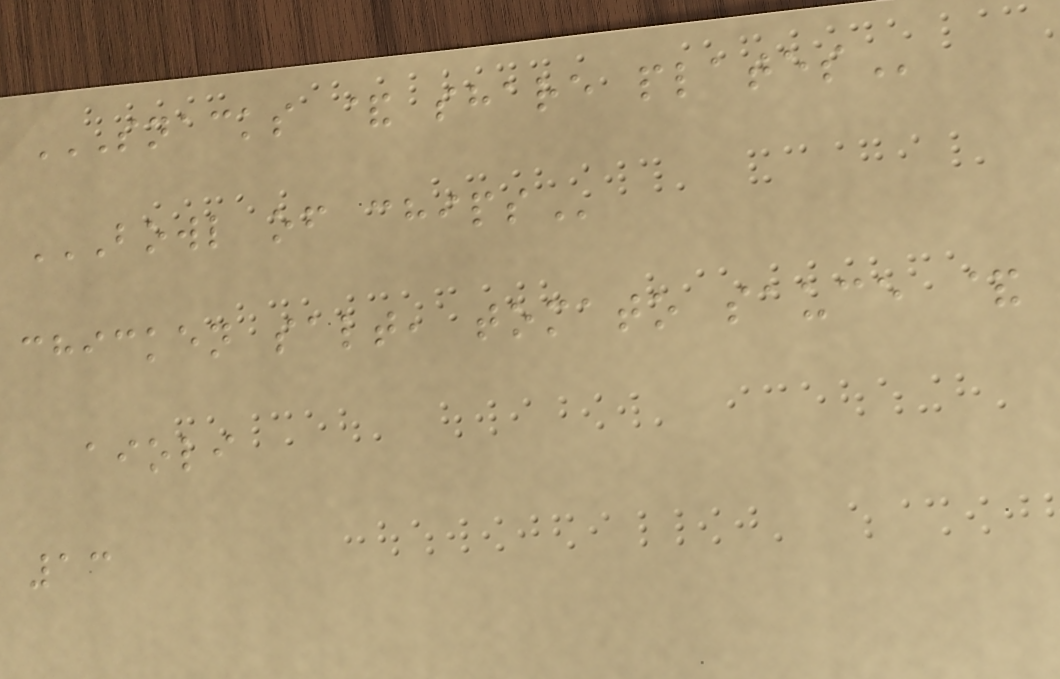SNACKS & SHARE PLATES
BOWL OF CHIPS
chicken salt, tomato sauce &
aioli
13
